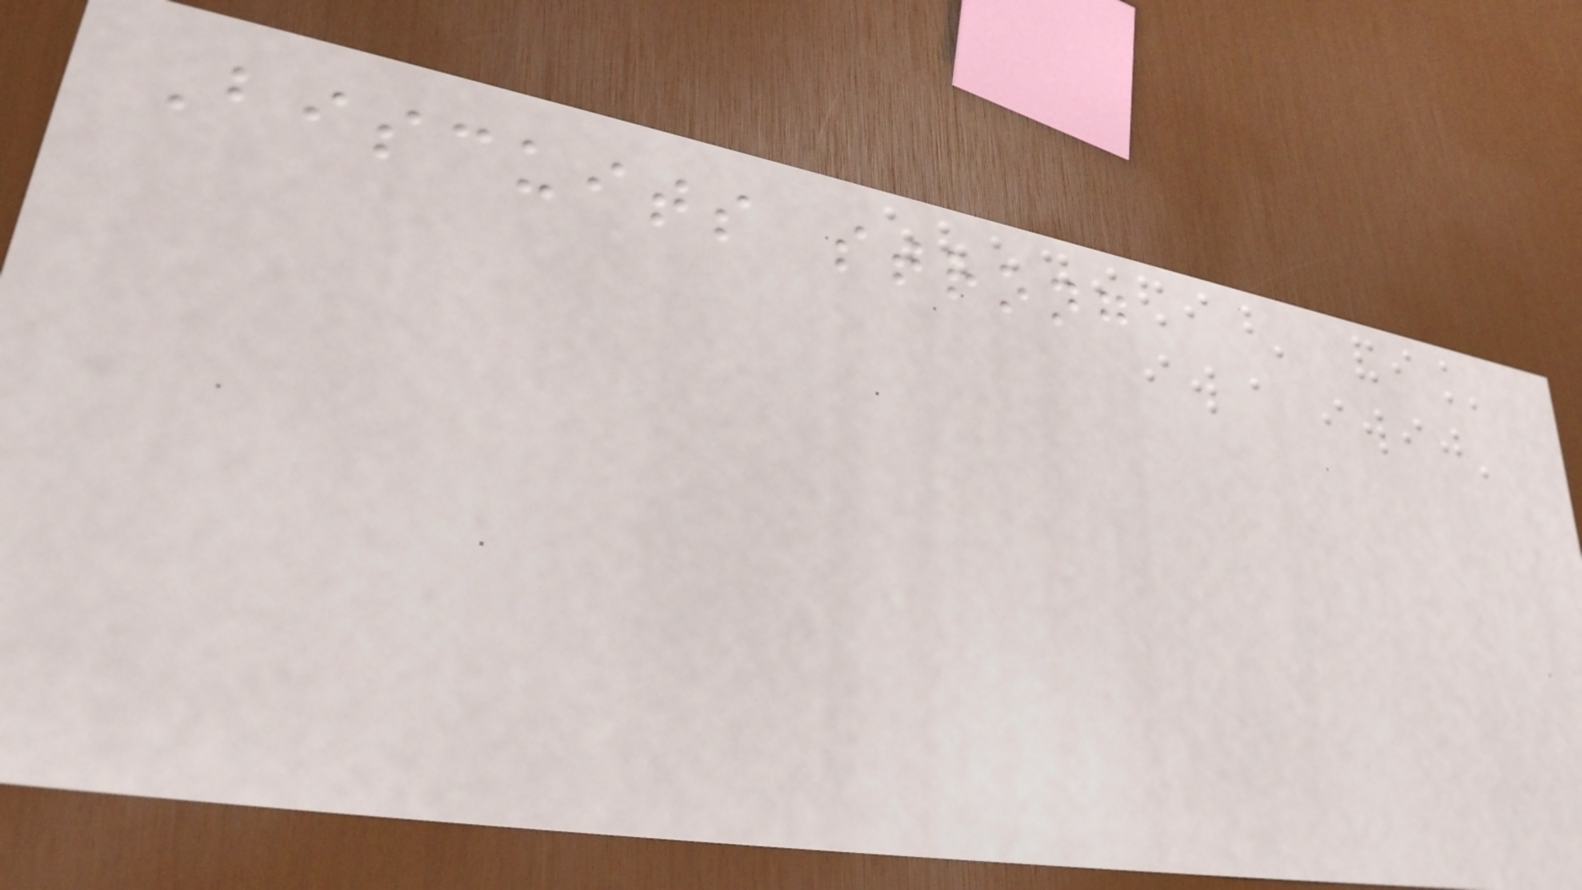Biscuits strong
